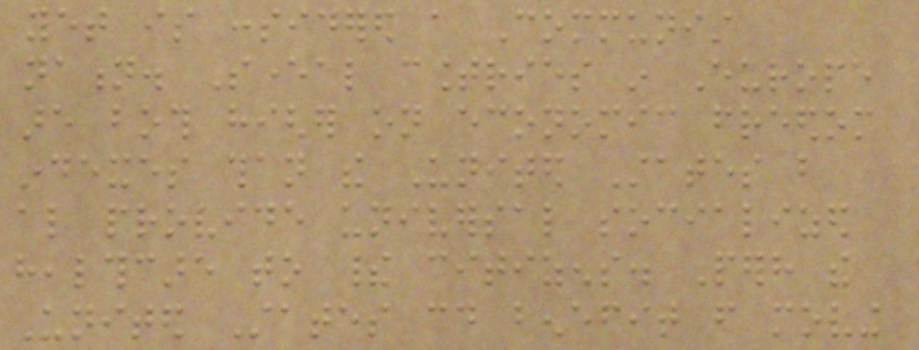yet is considered a Communist
nation. Several countries in Europe
are both higher on economic freedom
indexes than the United States but
also provide universal socialized
healthcare to their citizens. Perhaps the
United States could benefit from moving
